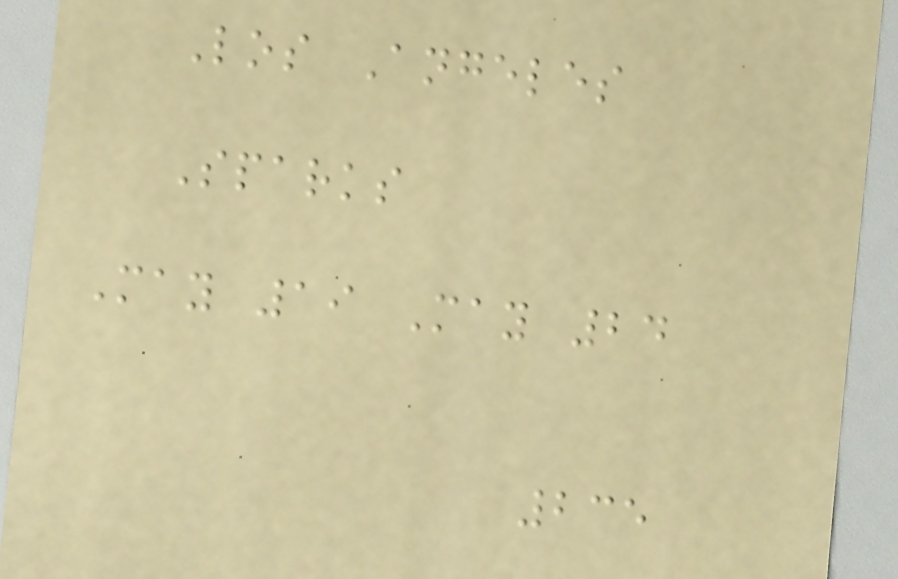Los Angeles
Sparks
May 19 May 24
235
